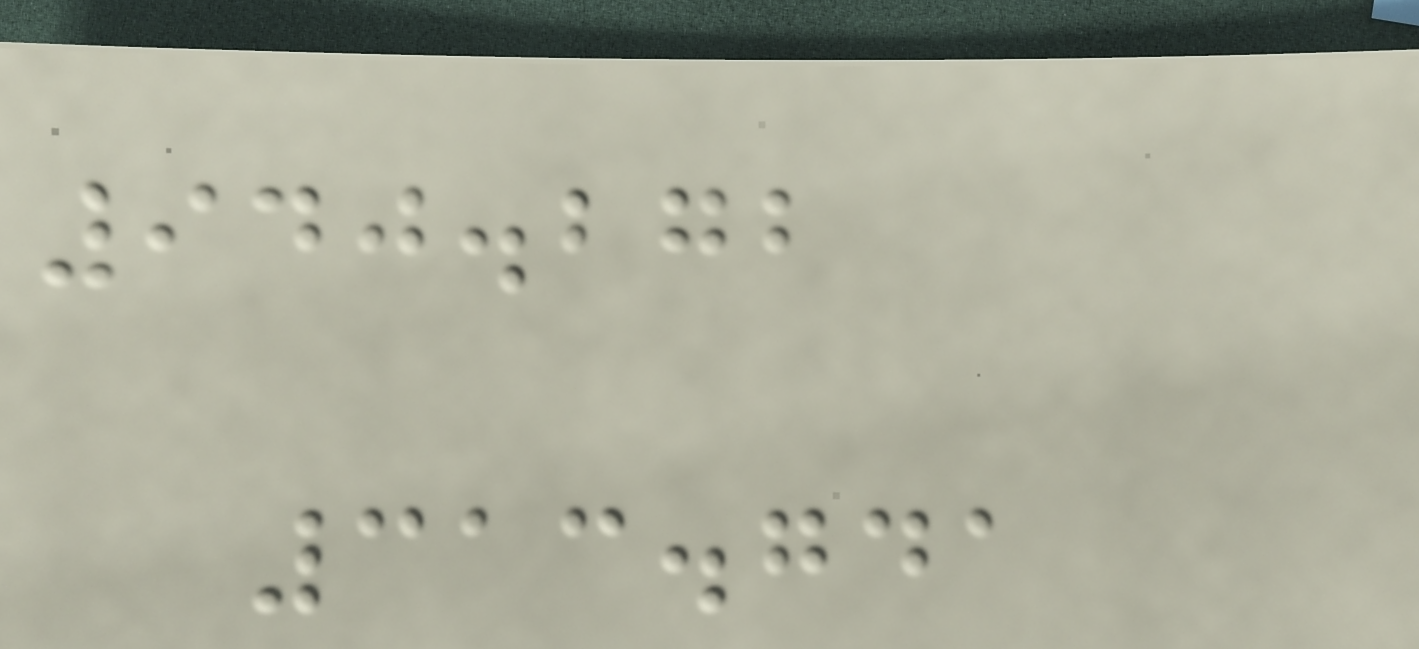940.272
313.741
